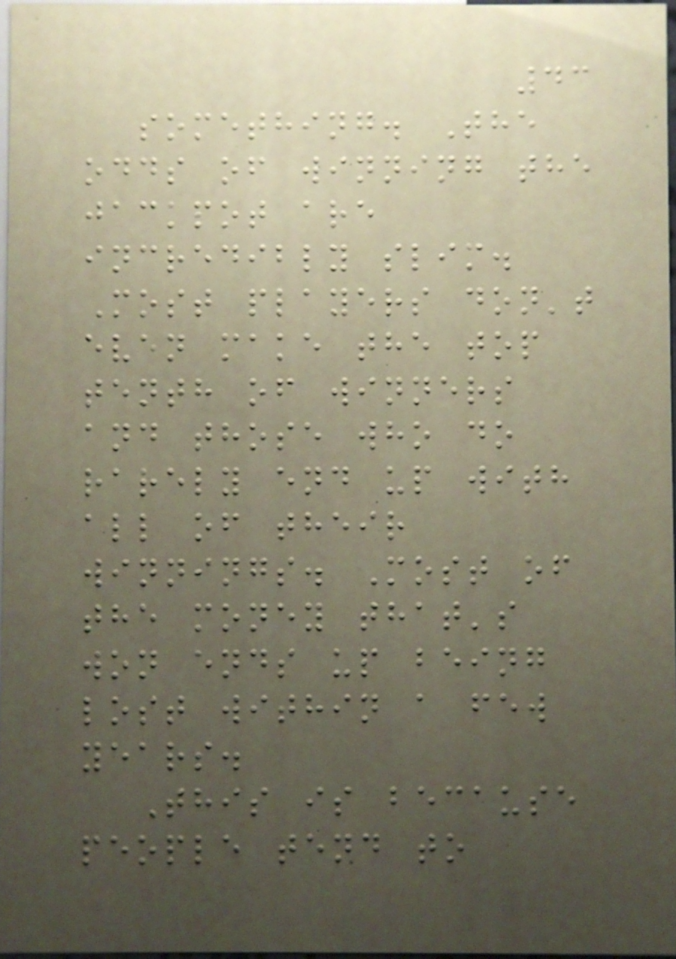43
something. The
odds of winning the
jackpot are
incredibly slim.
Most players don't
even make the top
tenth of winners
and those who do
rarely end up with
all of their
winnings. Most of
the money that's
won ends up being
lost within a few
years.
This is because
people tend to
